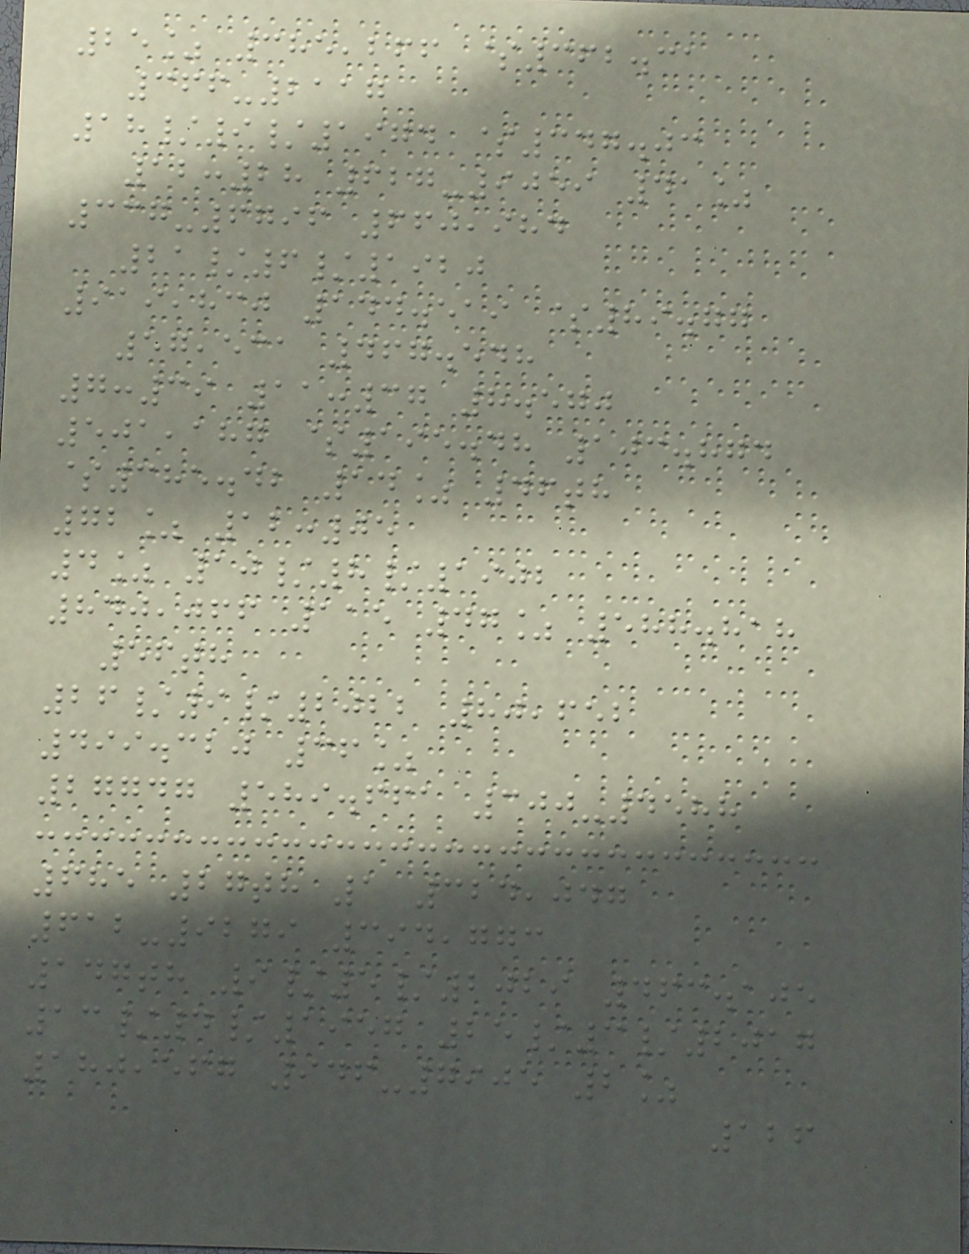25% 385,266 $362.31
366-2117
18/9/1974 $347.03
12:28 627-9059 41%
337-6796 660,984
21/6/1920
919,830 144.519 $89.77
57,531 467.548
7:39 11:37 8.570
501,187 $195.48 103.874
$385.42 14% 46th
72% 12:05
4% 10/8/1902
840,066 115 47% 588.818
56th
26/9/2022 80,652
499.320 36%
27747 589.661 300-4588
685 27th 1 324,047
612-9279 394,773
147th 9/5/2029 463.105
13/4/1957 25/3/2017
180,567 946-7905 2%
126
